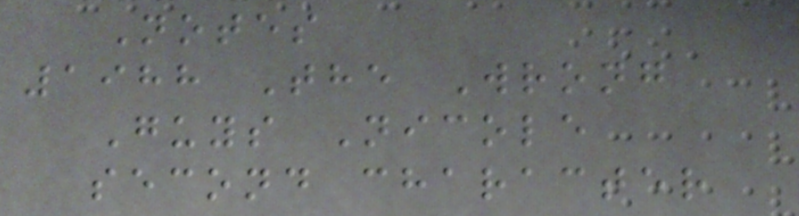Notes
1988 The Wrong
Guys Nicole
second character
